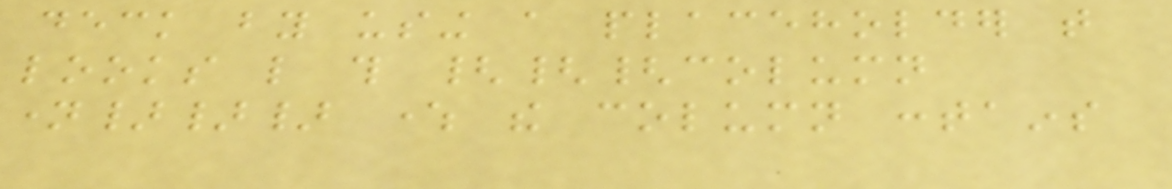deck by using a placeholder that
looks like this {{{column
name}}} where the column contains
